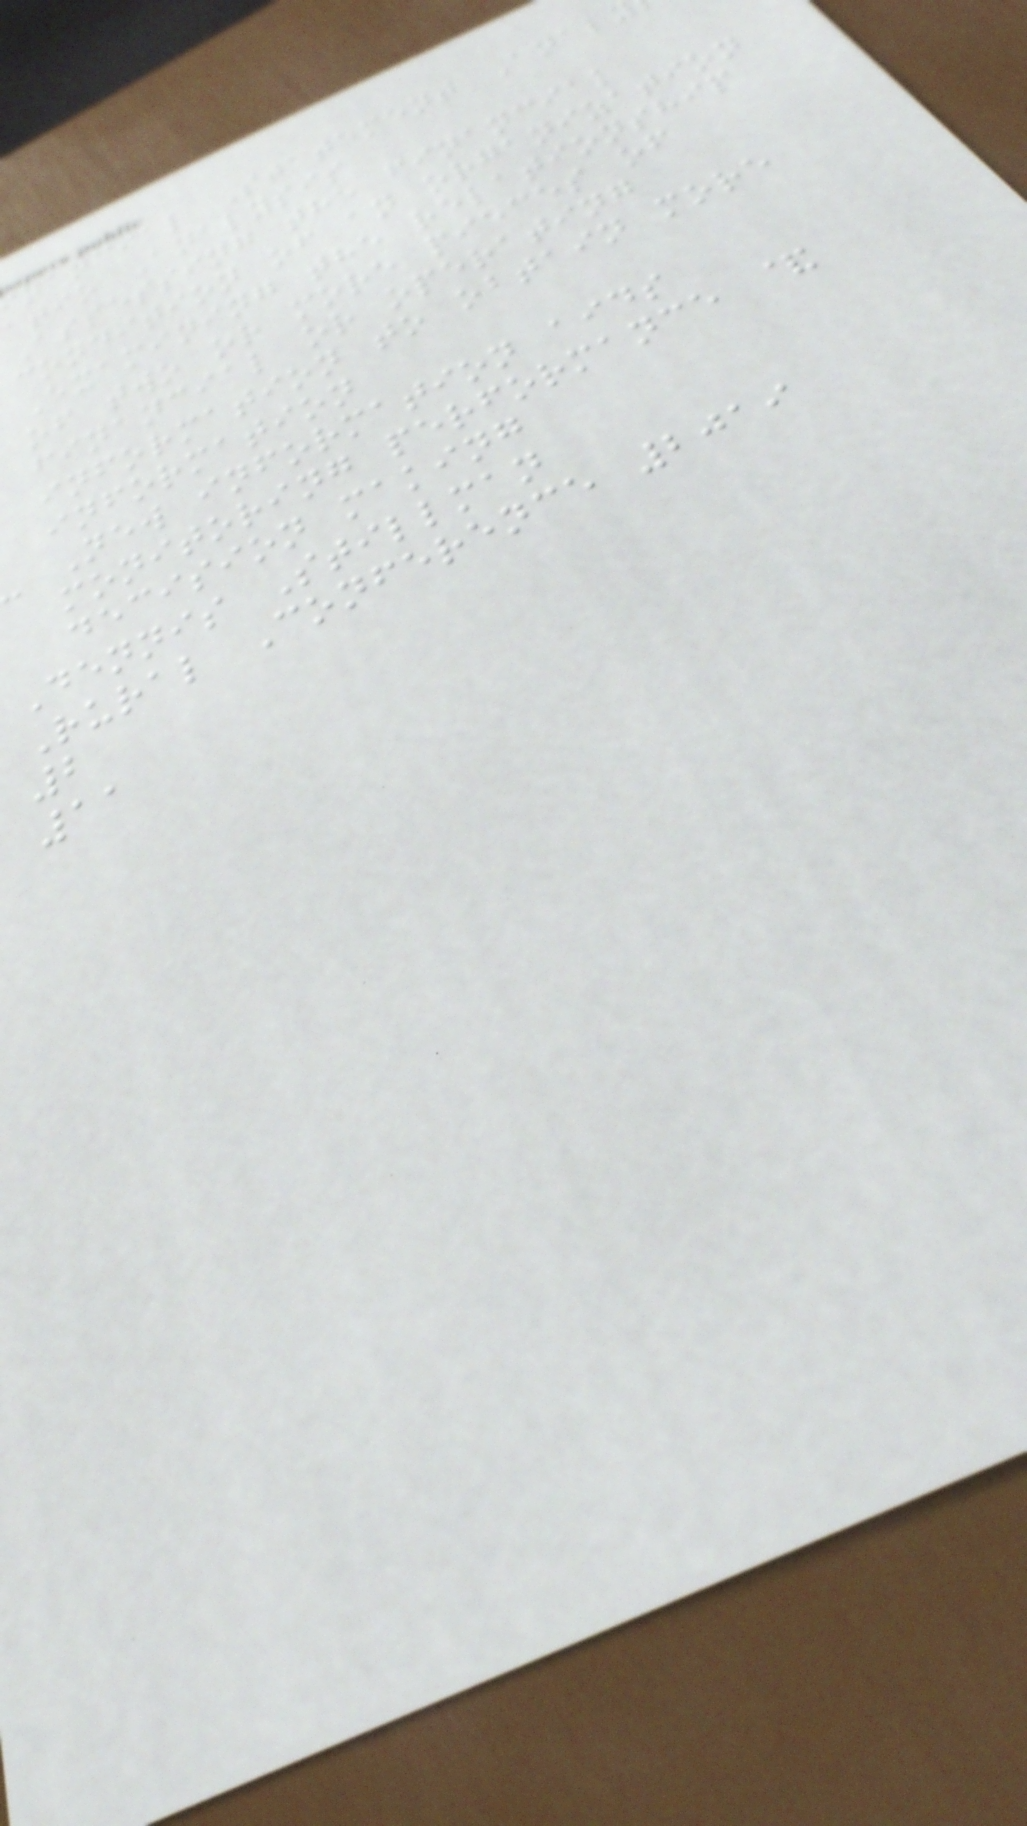nancial Statement Anal
atio Analysis
Assessing the financial
condition of an organization
Examining the relationship
of two or more pieces of
financial or operating
information to obtain more
information
New information aids
monitoring performance &
decision making
Dennis Stillman
Rural Conference 2019
2
11
